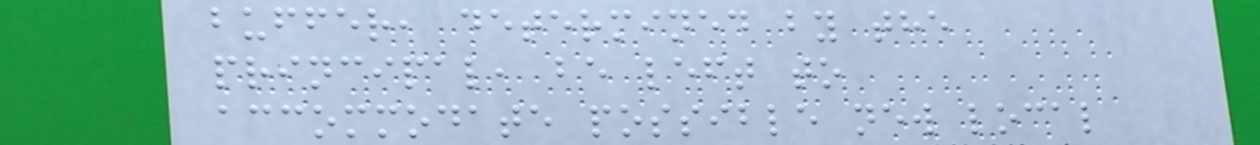buffer, determined by the
principal, be left to
accommodate possible new local
